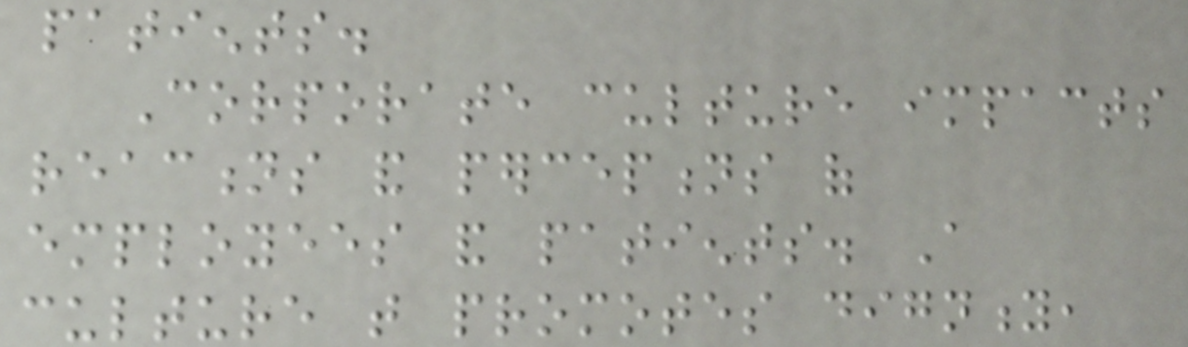patients.
Corporate culture impacts
reactions and perceptions of
employees and patients. A
culture that promotes dignity,
